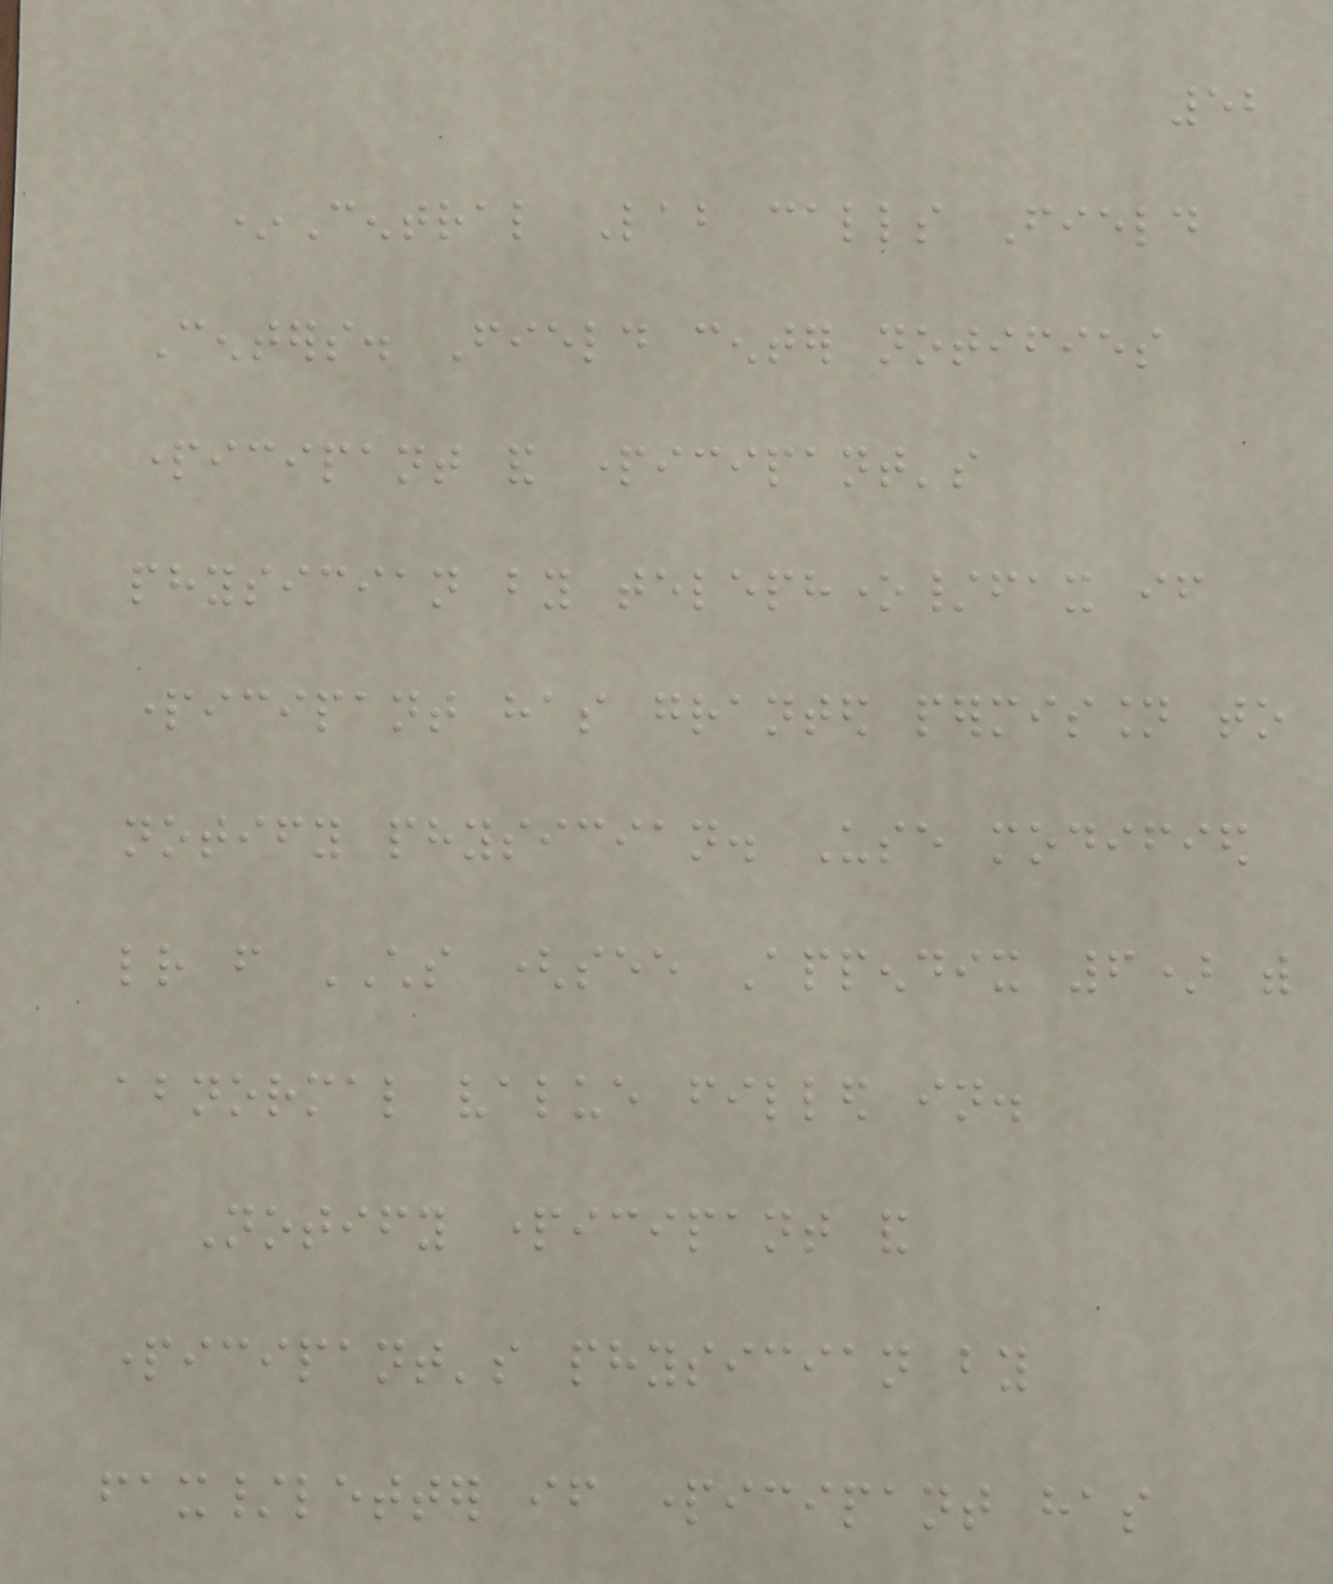52
*Central Lab calls Field
Centers. Field center notifies
participant and participant's
physician by telephone/fax if
participant has granted permission to
notify physician. Use modified
letter from CHS (see Appendix 6) with
abnormal value filled in.
Notify participant and
participant's physician by
fax/letter if participant has
